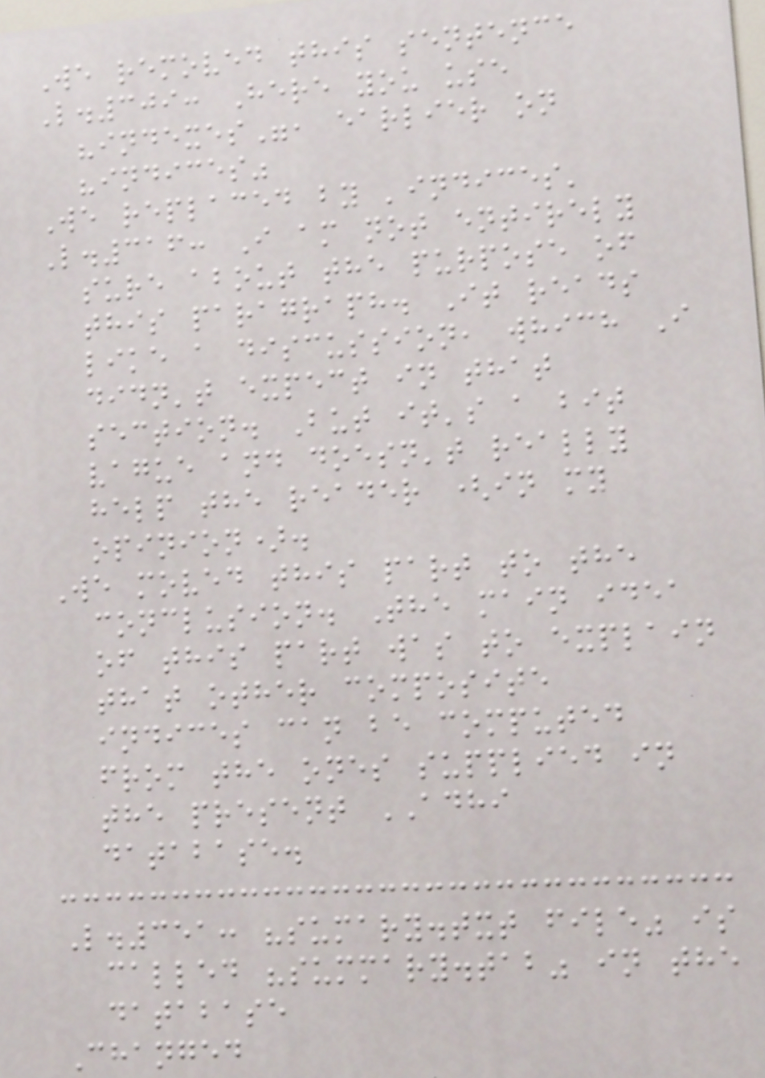We removed this sentence
L.309: Here you use
"indexes", earlier on
"indices"
We replaced by 'indices'
L.316: I am not entirely
sure about the purpose of
this paragraph. It reads
like a discussion, which I
didn't expect in that
section. But it's a bit
vague and doesn't really
help the reader (in my
opinion).
We moved this part to the
conclusion. The main idea
of this part was to explain
that other composite
indices can be computed
from the ones supplied in
the present ADHI
database.
L.351: "sumary.txt file" is
called "summary.tab" in the
database
Changed
